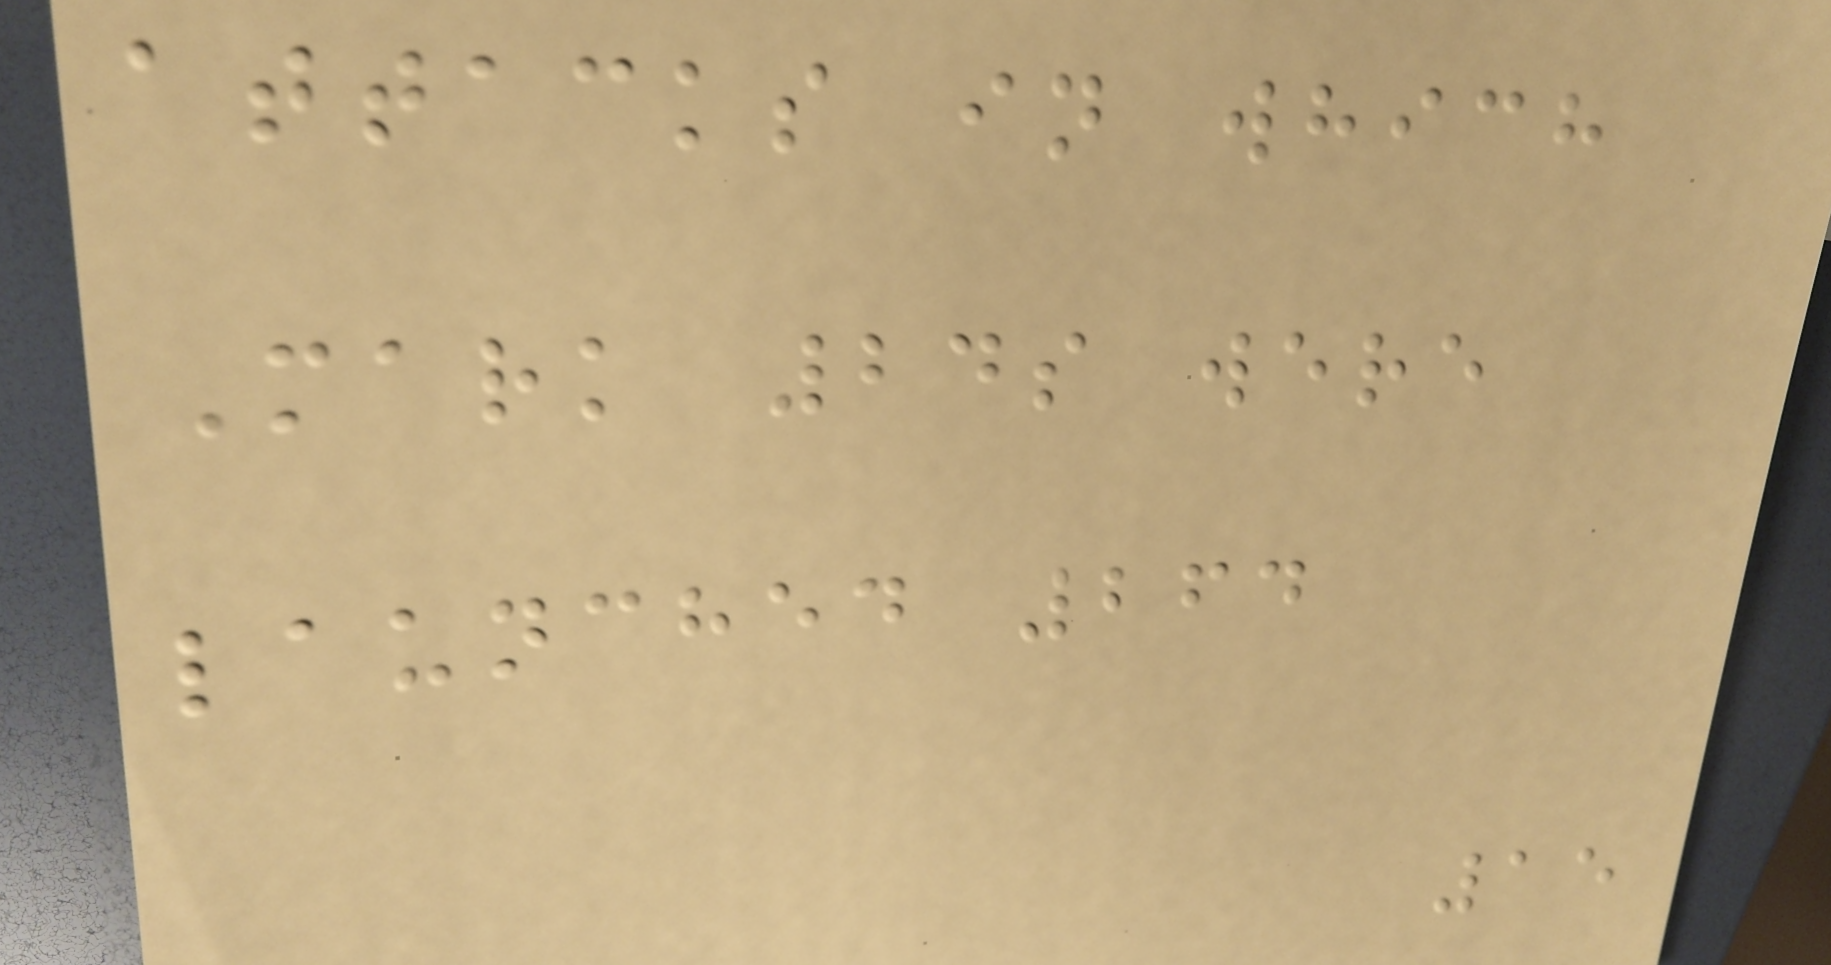attacks in which
Mark 24s were
launched 264
15
